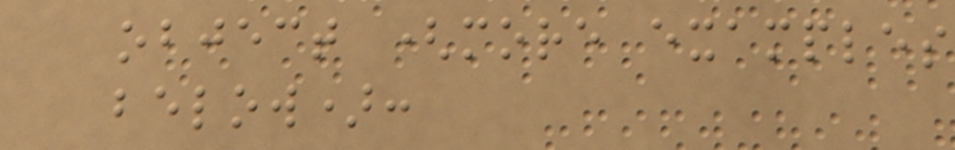object (more examples
below):
